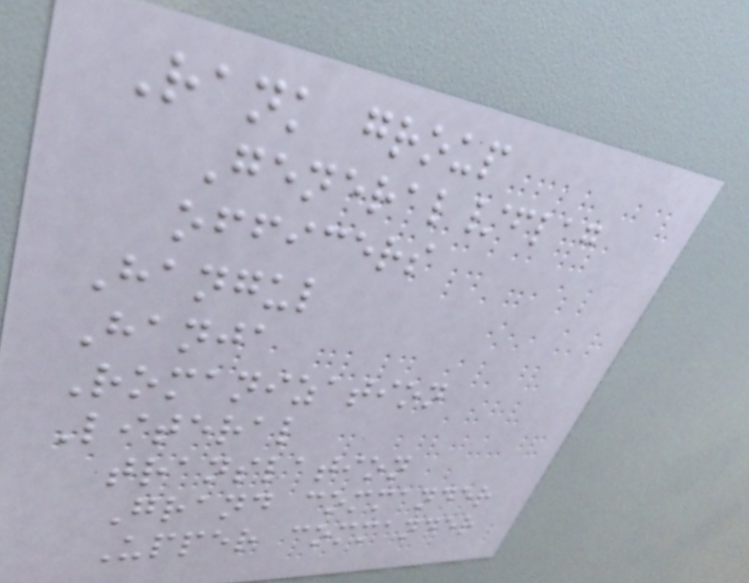Rank group
General/flag
officers
Hangul
Hanja
Romanization
Literal
translation
Grand commander
Upper commander
